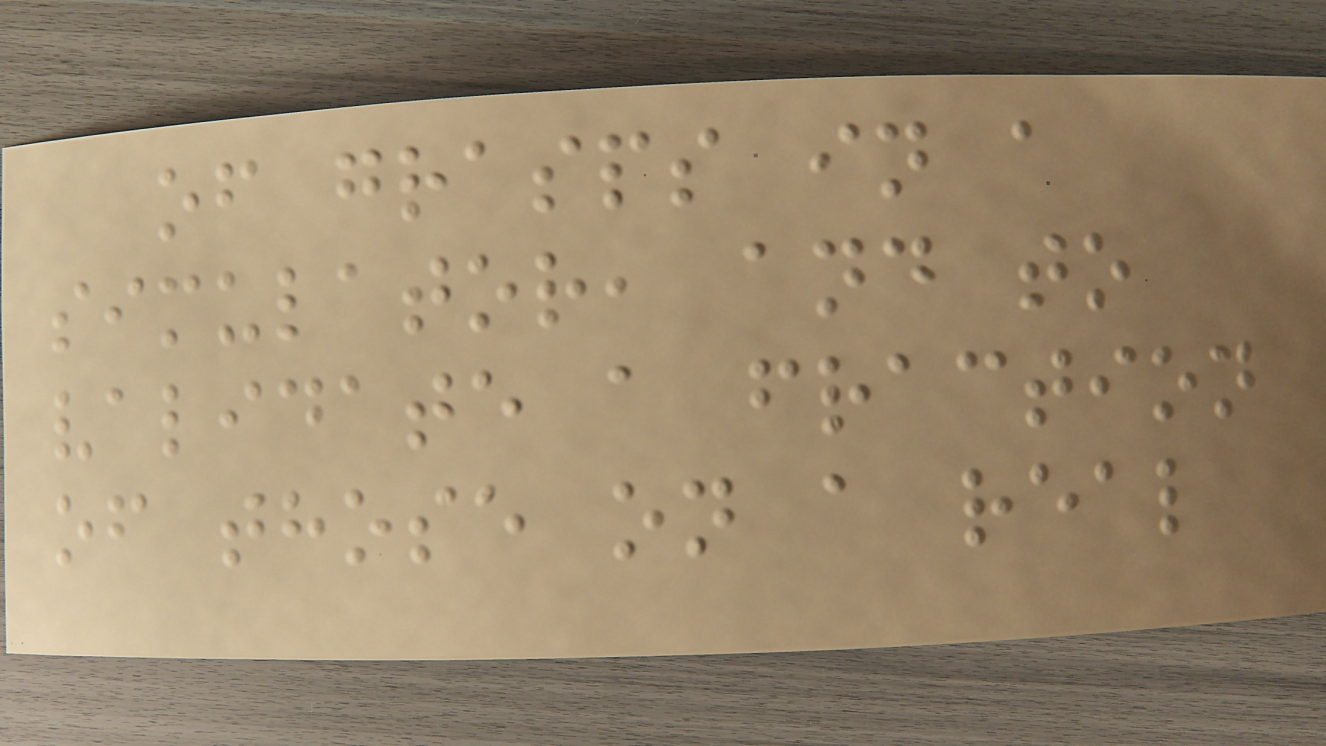of grasps in a
simulator, and to
validate a fraction
of those on a real
